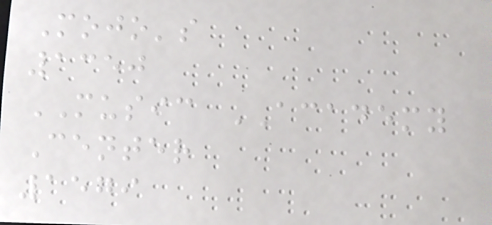Mojo's
1350
MUSIC ACADEMY
Center
1579
